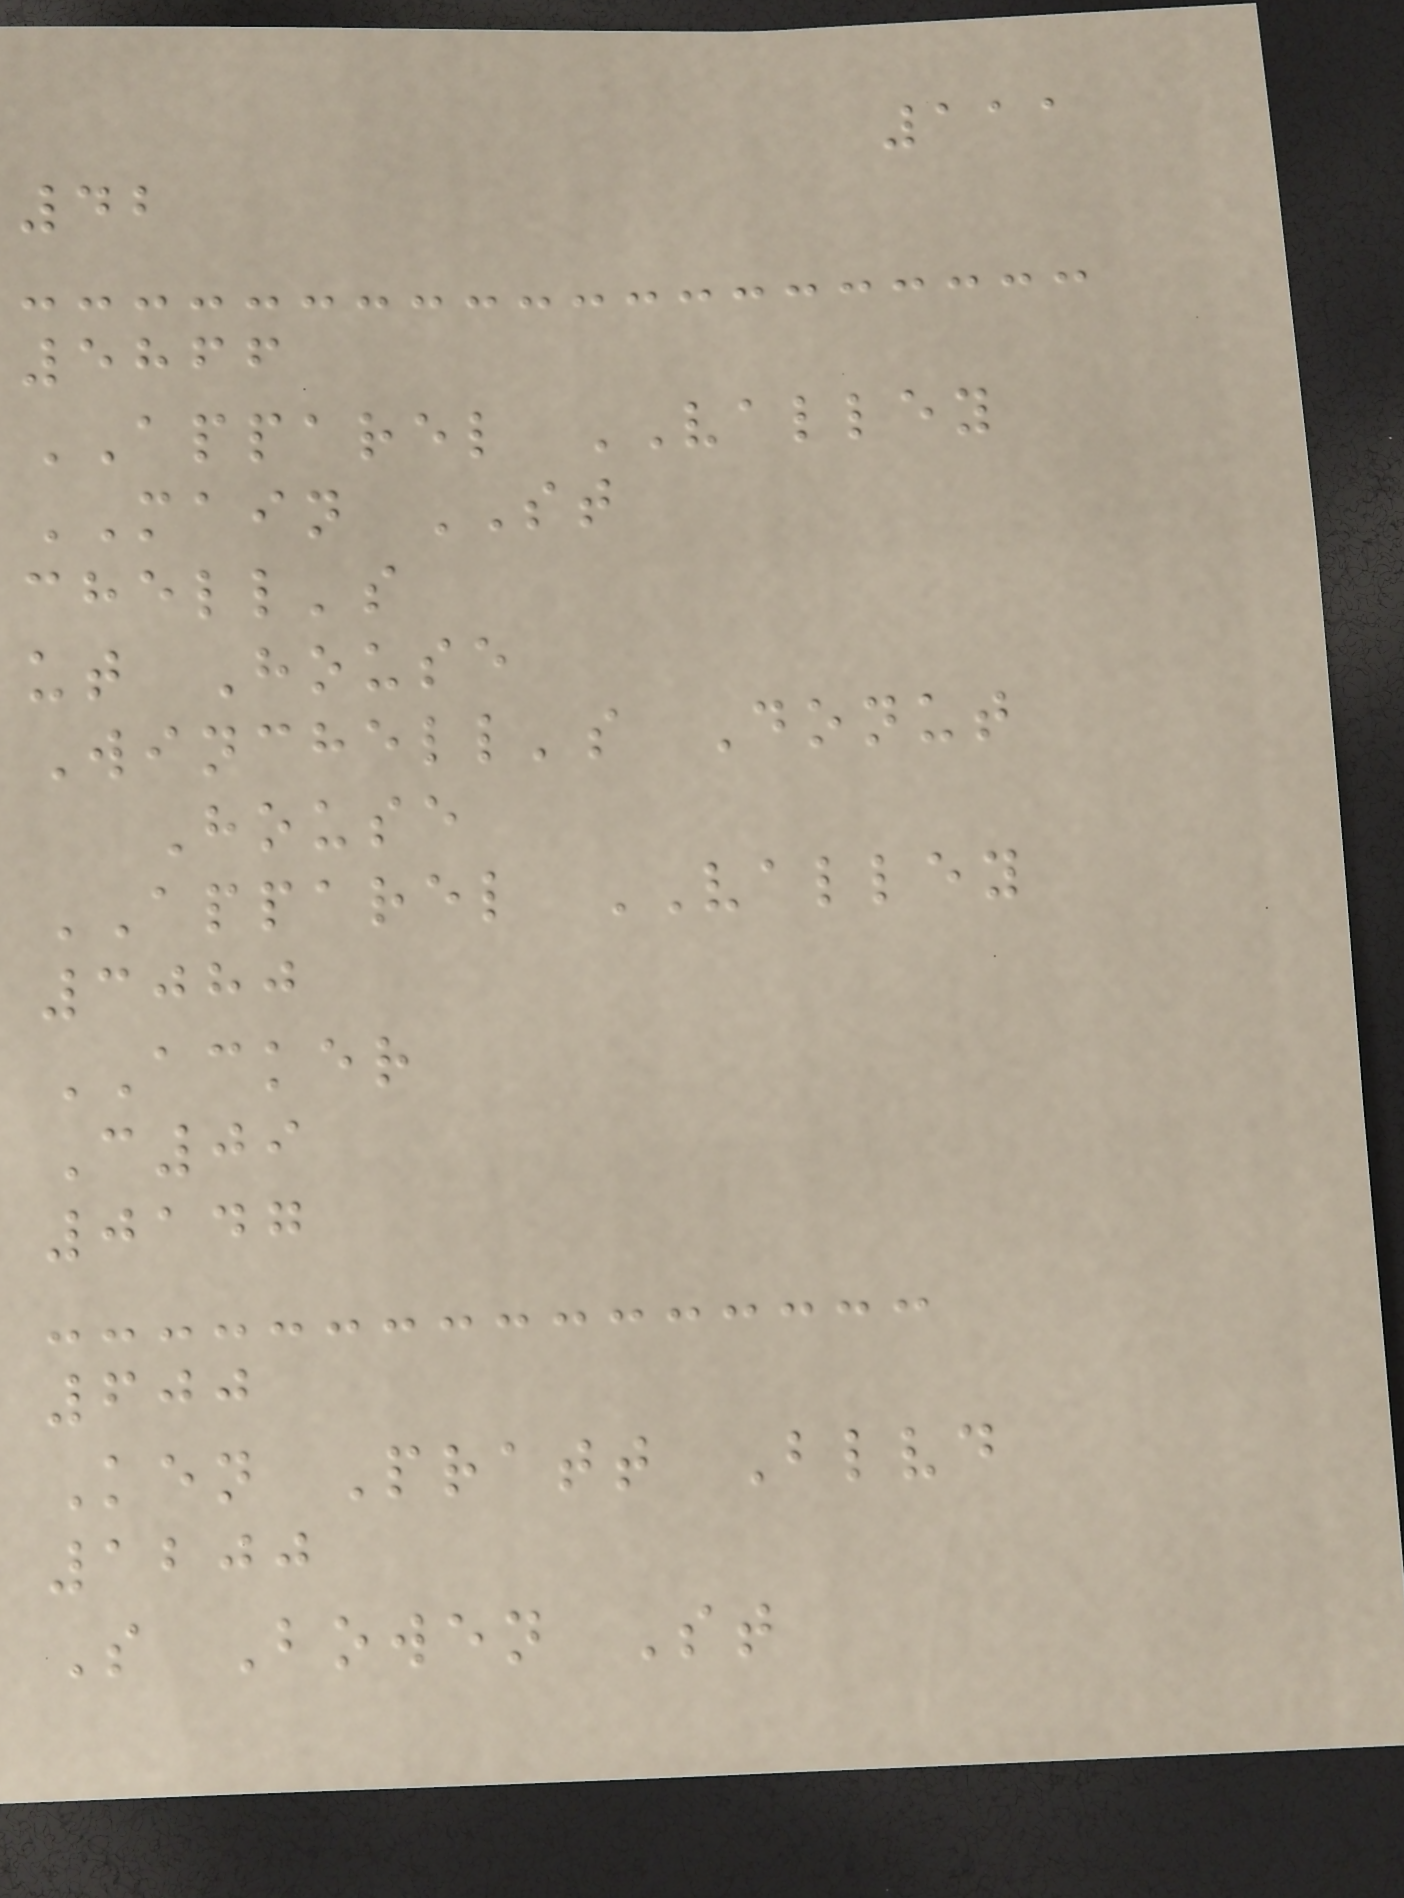111
42
5866
APPAREL VALLEY
MAIN ST
chell's
ut House
Winchell's Donut
House
APPAREL VALLEY
3080
ACKER
C09
0147
600
Ken Pratt Blvd
1200
S Bowen St
